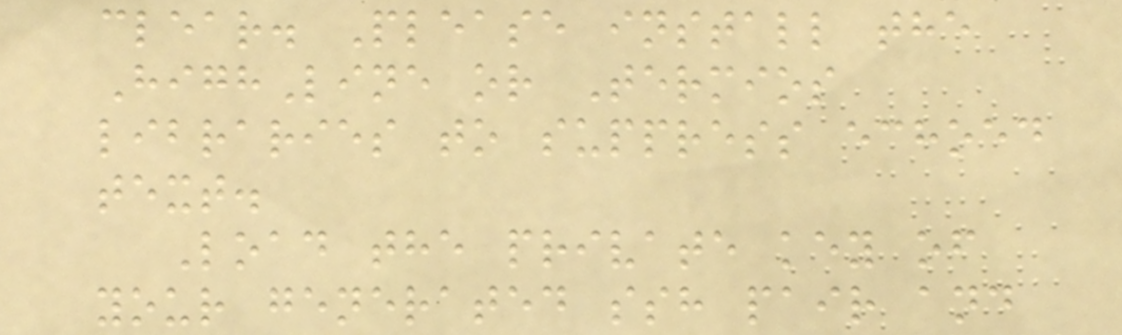clear. Please install the
HighLine or Termios
libraries to suppress echoed
text.
Load the private key of
your generated ssh pair and
